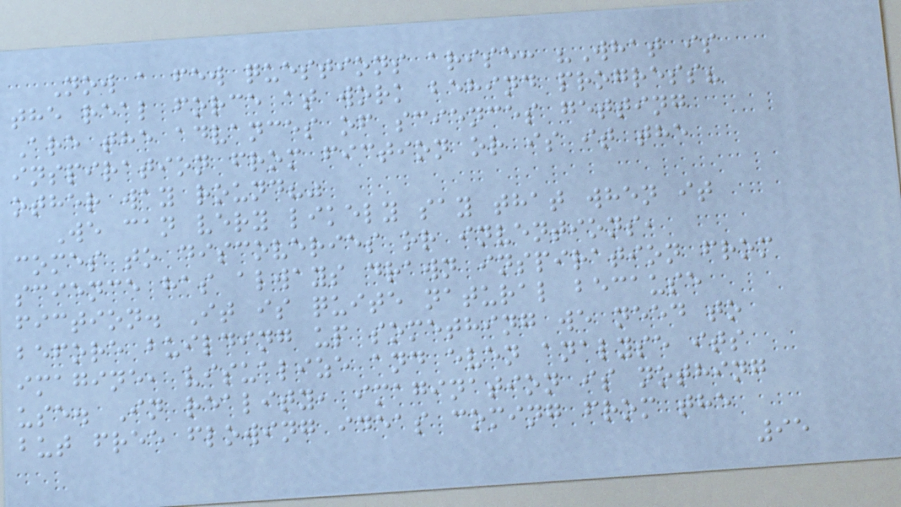Now a few questions arise: "What is
the real force at work behind progress?
Are the advances of sciences getting
inspiration from fiction or is it the
other way round?"
We can very likely say that when it
comes to discoveries or inventions,
science has always drawn inspiration from
fiction. It is quite natural because
before building up something we need to
imagine, visualize and even analyse its
use. In reality, imagination is nothing
but free flowing ideas coming from the
95
